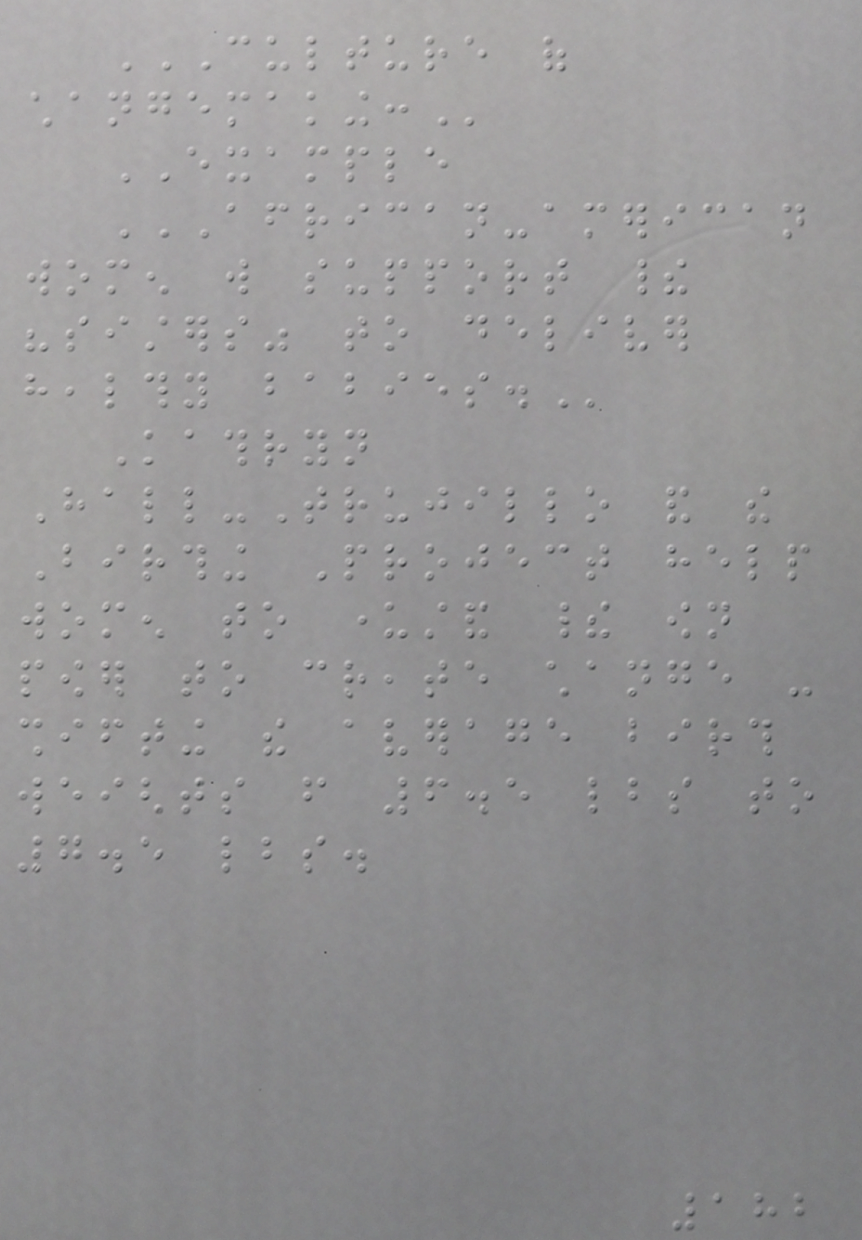CULTURE OF
CHANGEMAKING:
EXAMPLE
AFRICAN-AMERICAN
WOMEN WILL SUPPORT THEIR
"SISTERS" TO DELIVER
HEALTHY BABIES.
Kathryn
Hall-Trujillo and the
Birthing Project help
women to understand their own
power to create change -
shifting the average birth
weights from 6.5 lbs to
7.5 lbs.
182
